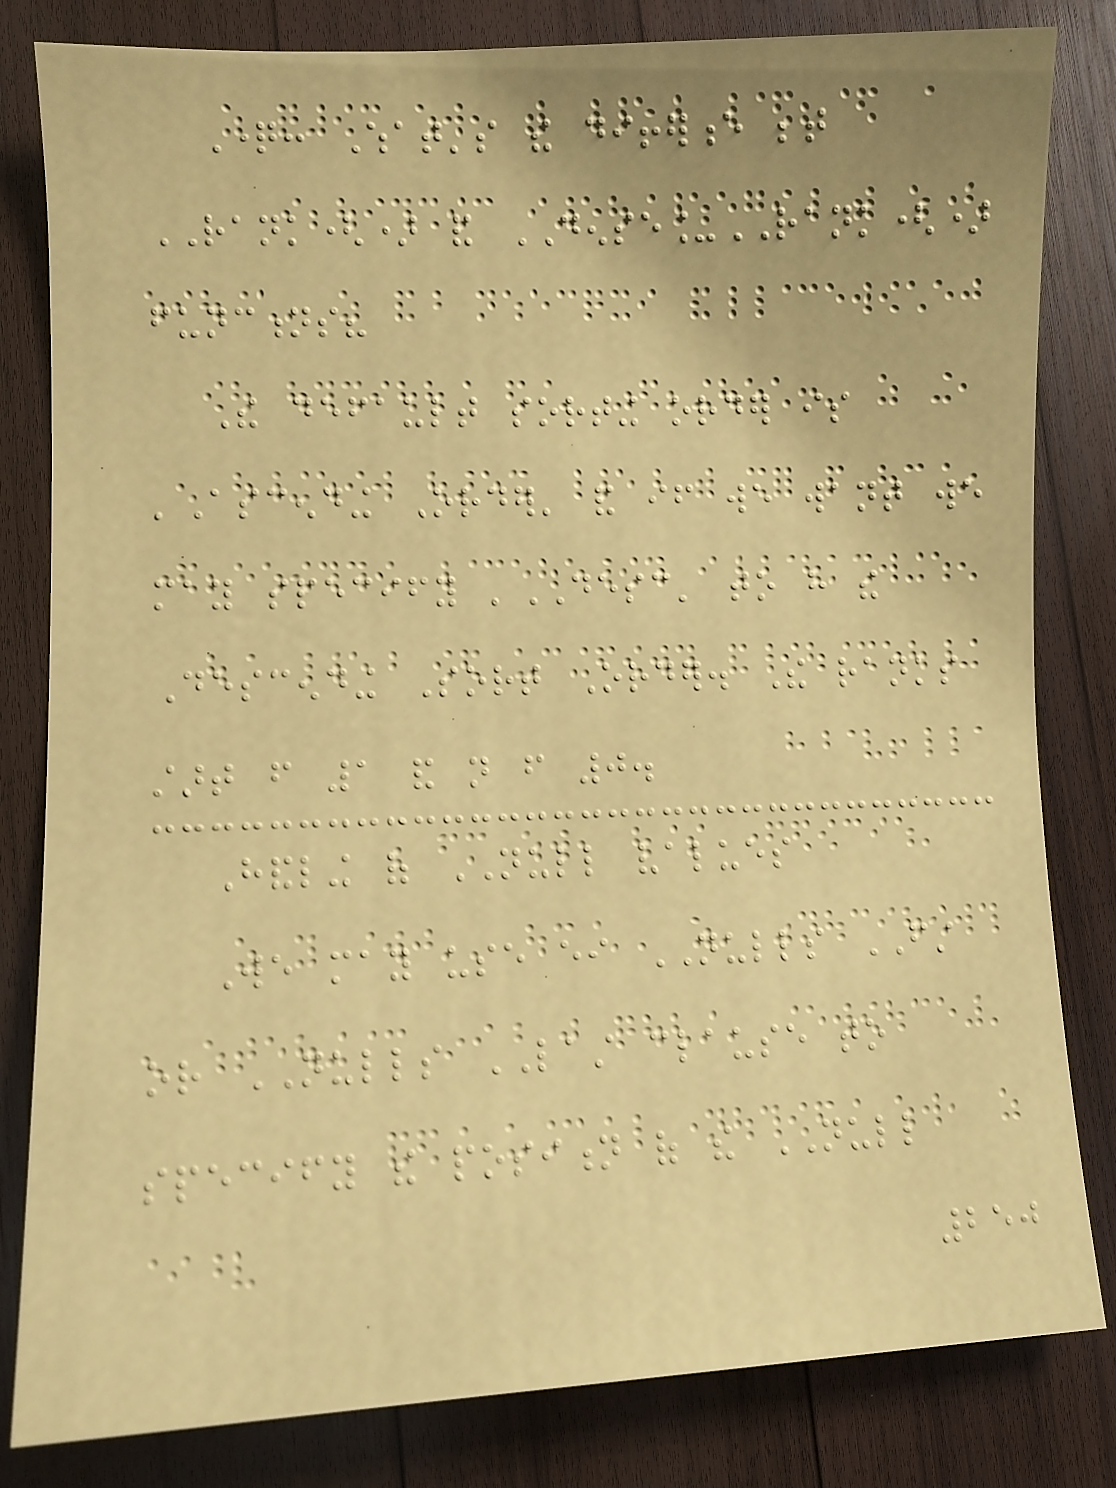Question: What's the difference between
RANK() and DENSE_RANK()
functions?
The default sorting order is
'Ascending Order' and if we want we
may specify 'DESC' to have the
Descending Sort Order. The ranks
start from 1 and not from 0.
Handling of NULL values
We may use either NULLS FIRST
or NULLS LAST clause to
specify the position of the NULL
250
